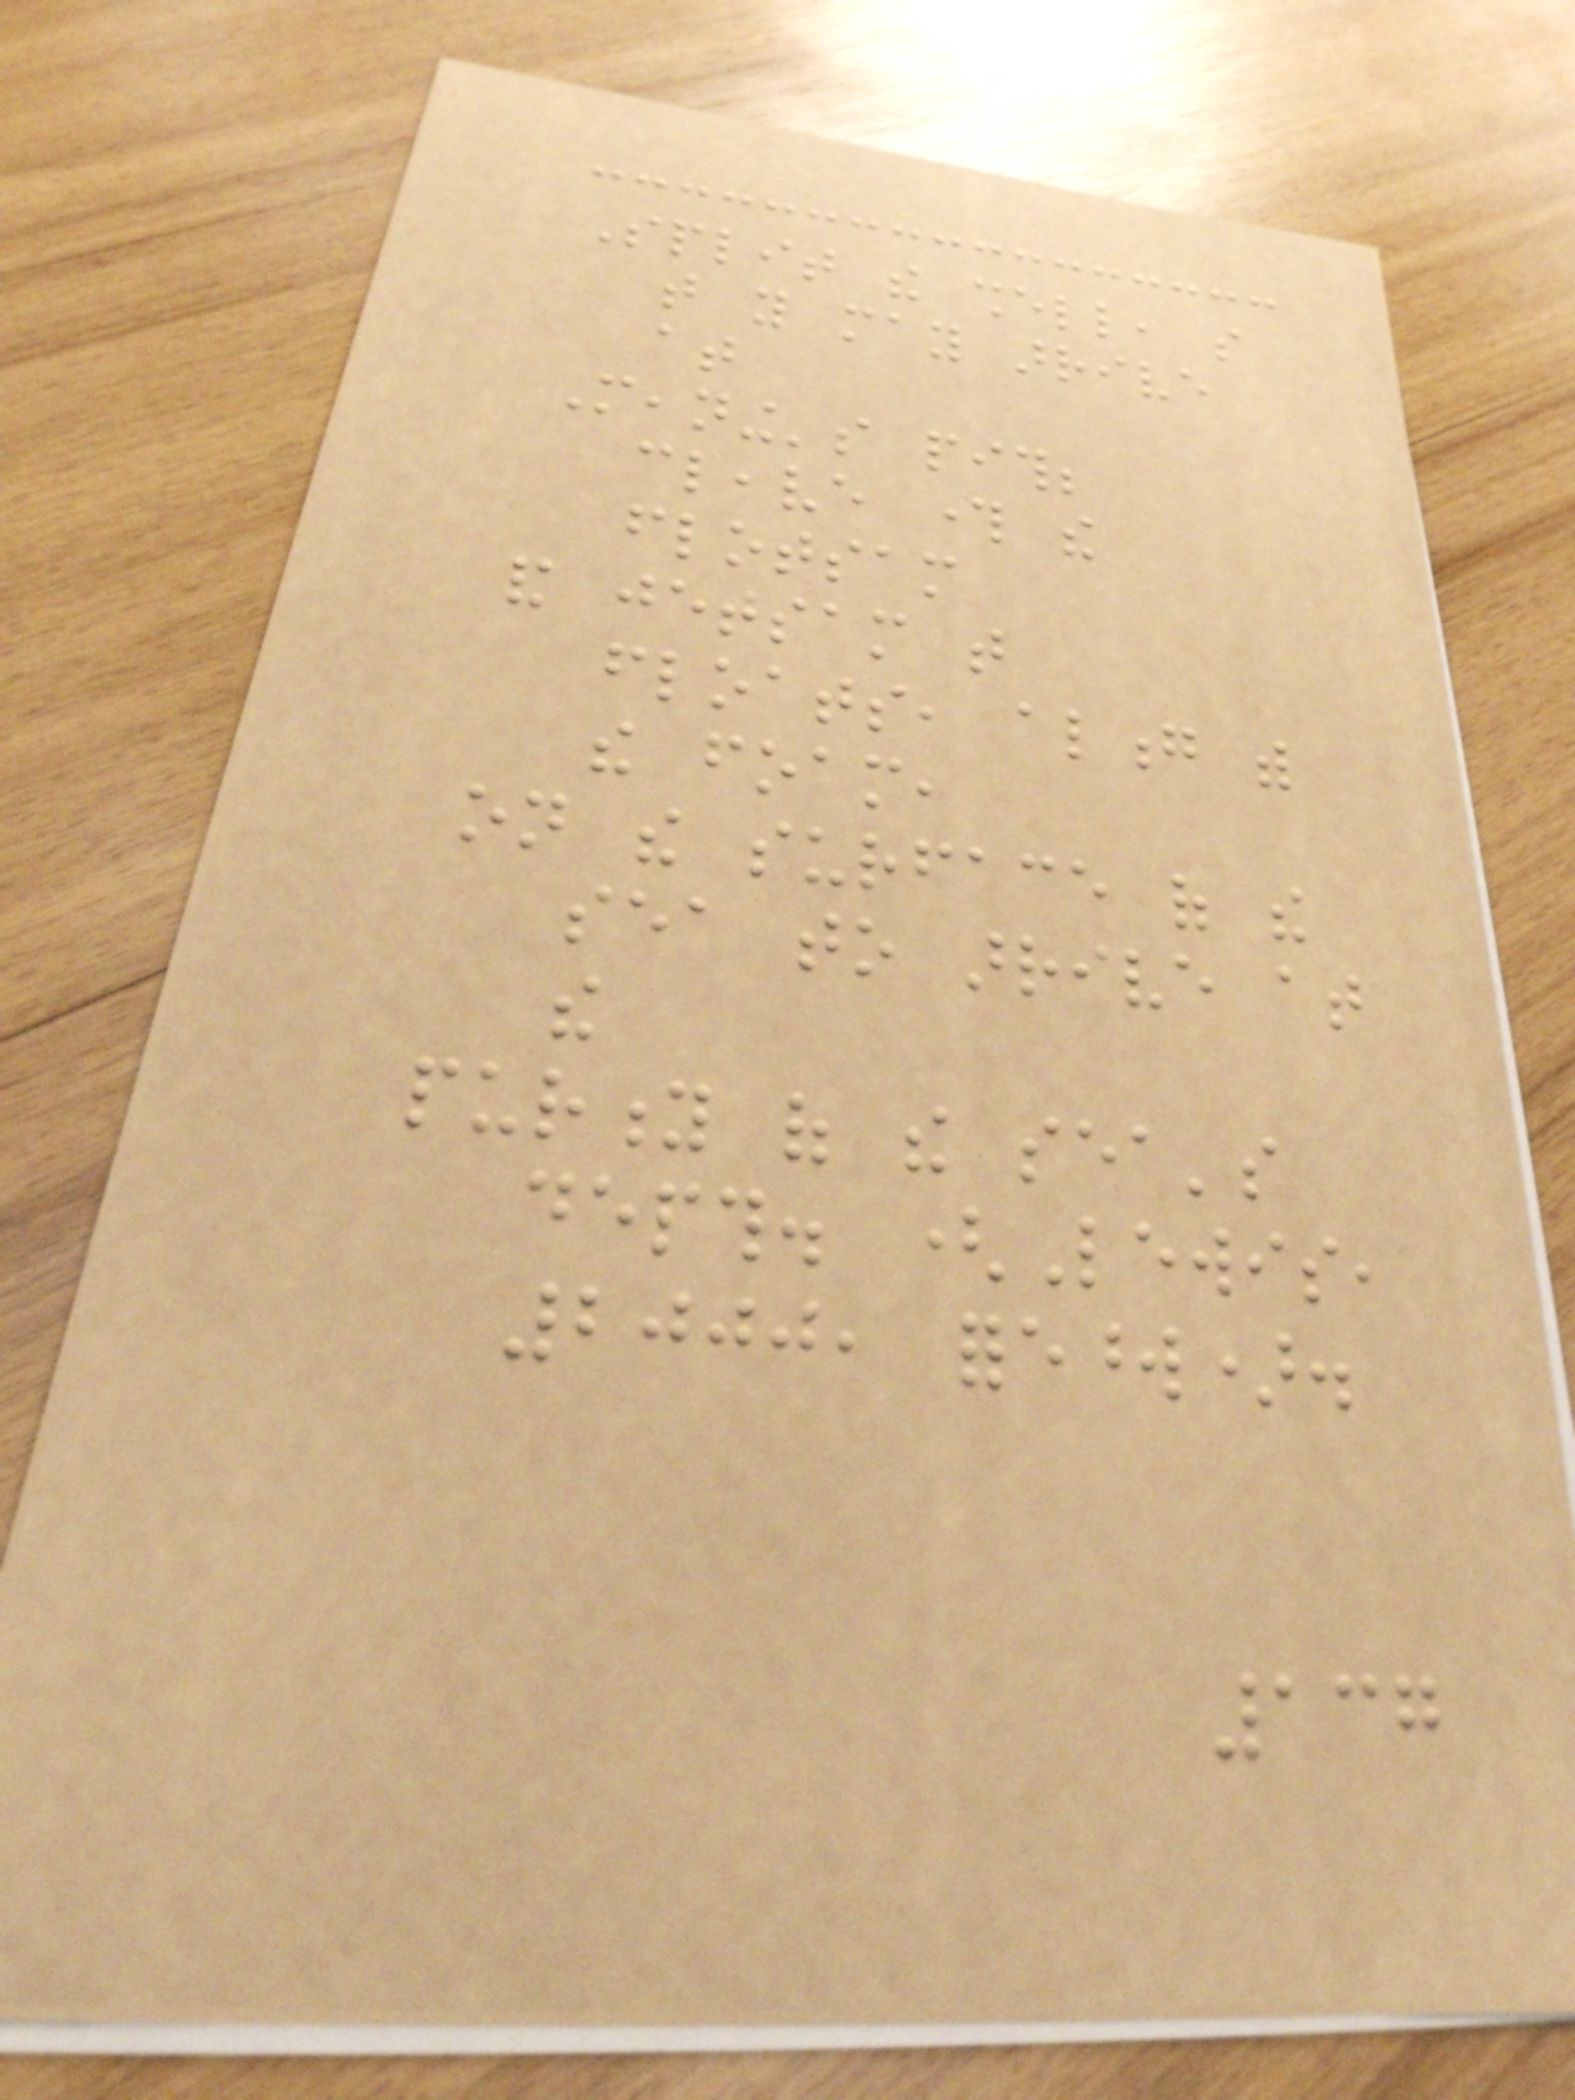Split the shell, so
that you may arrive
at
Meaning's pith;
cleave through the
flotsam
and jetsam that
floats, along with
the foam,
on the surface of the
sea to arrive at
the
purity of the sea's
depth. (Lewis,
2000, foreword).
137
